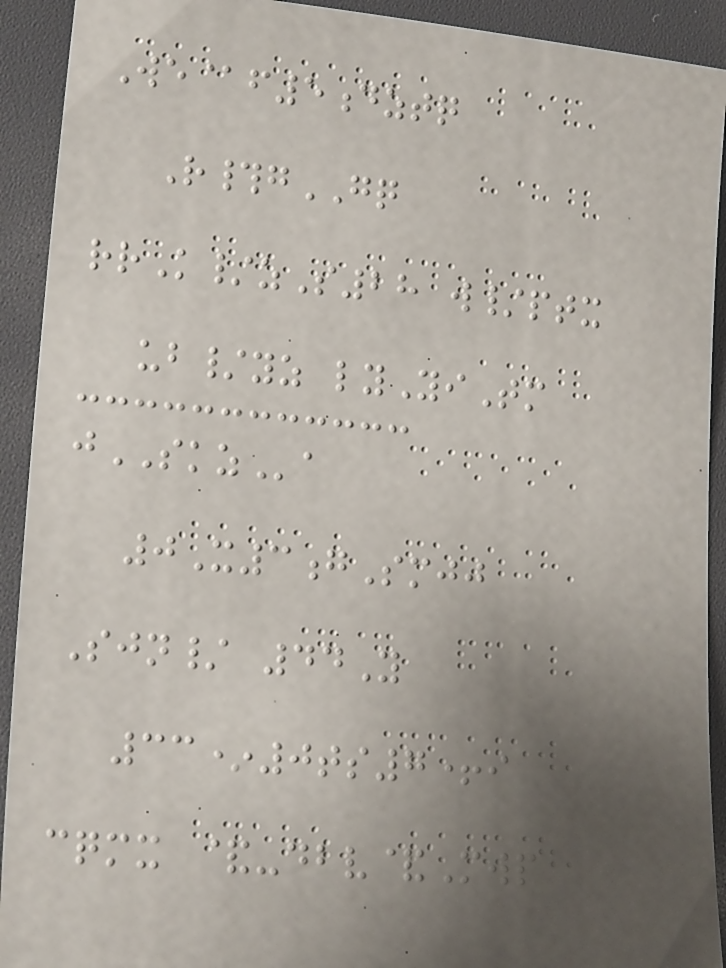We@f5dztq
R#gGQ
rrK/zS28 w/ptx
ub/yz lyYiTm
jSKZa
0X3gSmjj
Sjn/ 44Y
33*0ts7+i
cqmx &-dbv&Mwp
